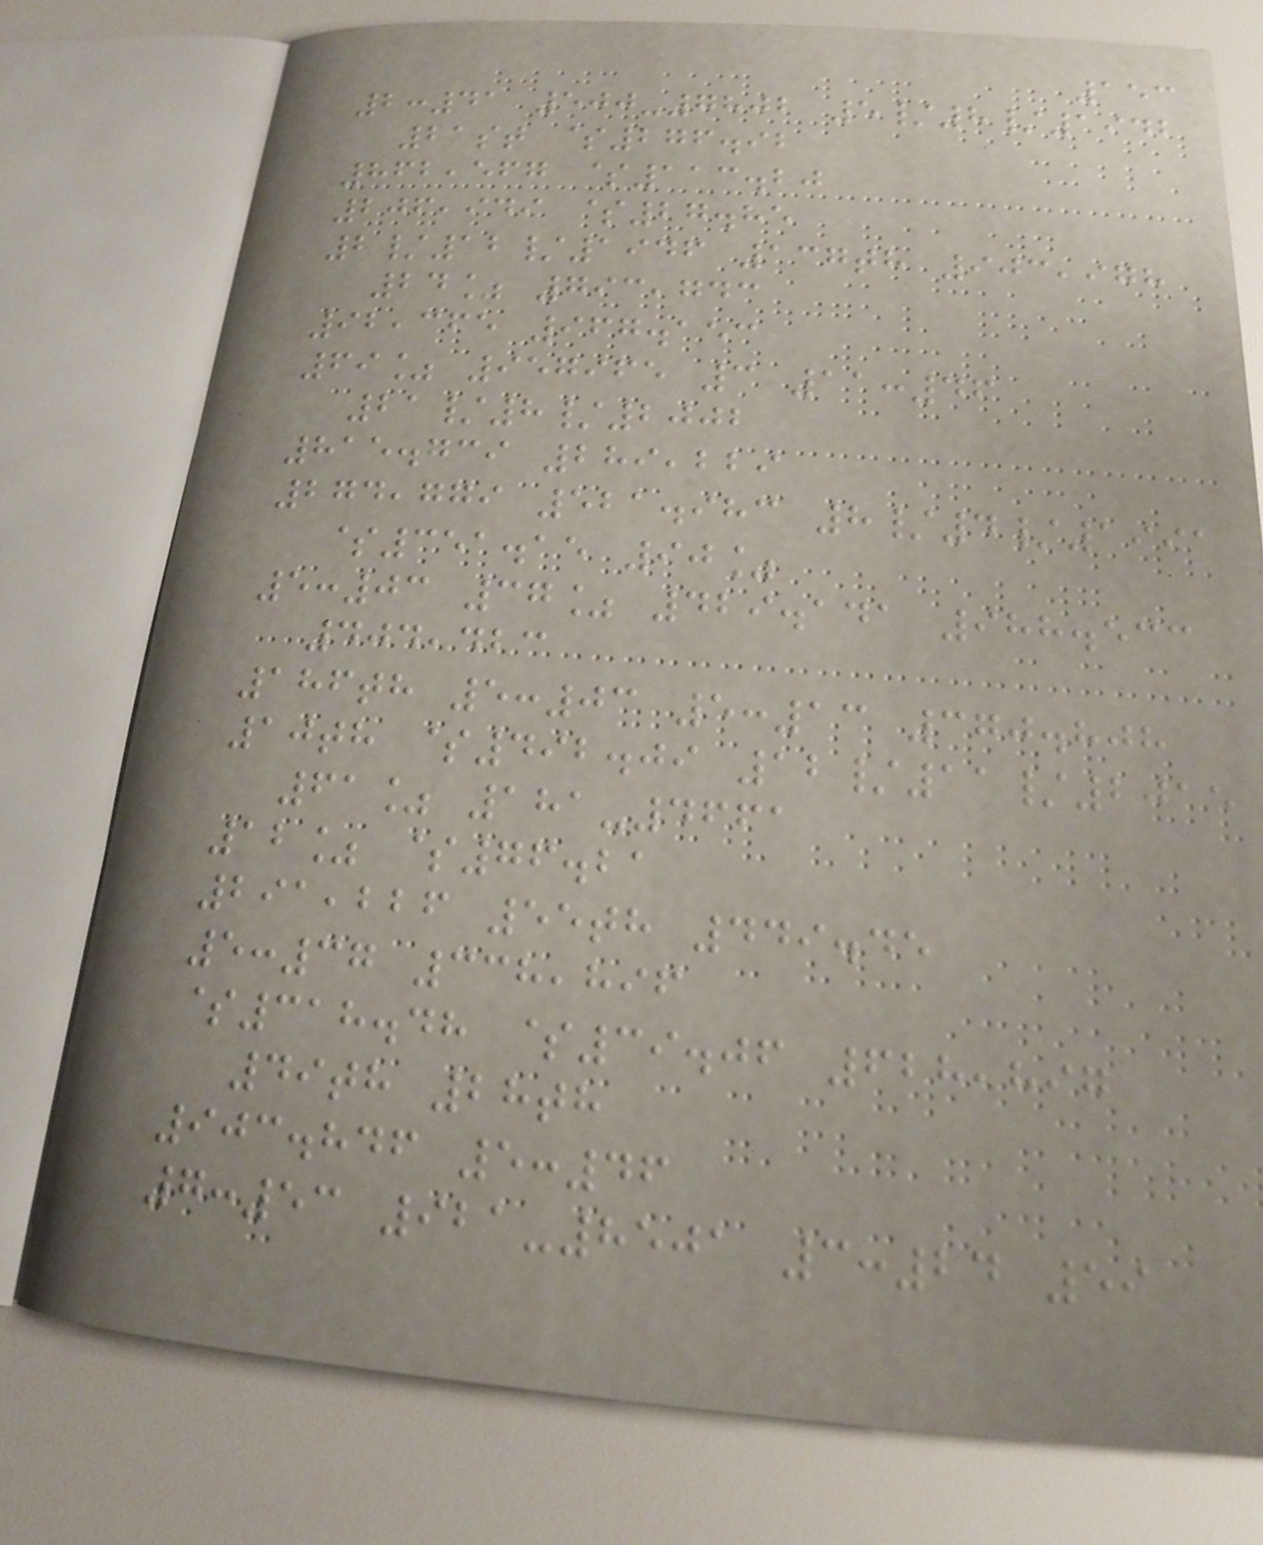153
2:41 500-7802 5/8/1942
21st $276.92
862,567 $113.20
206,949 $27.85
2/12/1946 137th 903,978
24% 793,743
92,365 967.153
69% 957965 3 11:46
21/8/2002
815.739 289,229
274,779 521.983 8/4/1991
$351.15 90%
5:03 37% 429.141 988.533
404,423
186th 5:03 5:13 370.808
10th $492.09 12/11/2015
61% 181-4661
12% $76.21
291,226 55th 449.45
5:37 338,896
$318.48 $39.06 628,897
49th 28th
903.846 5:46
7:53 921-8501 3:24 59
